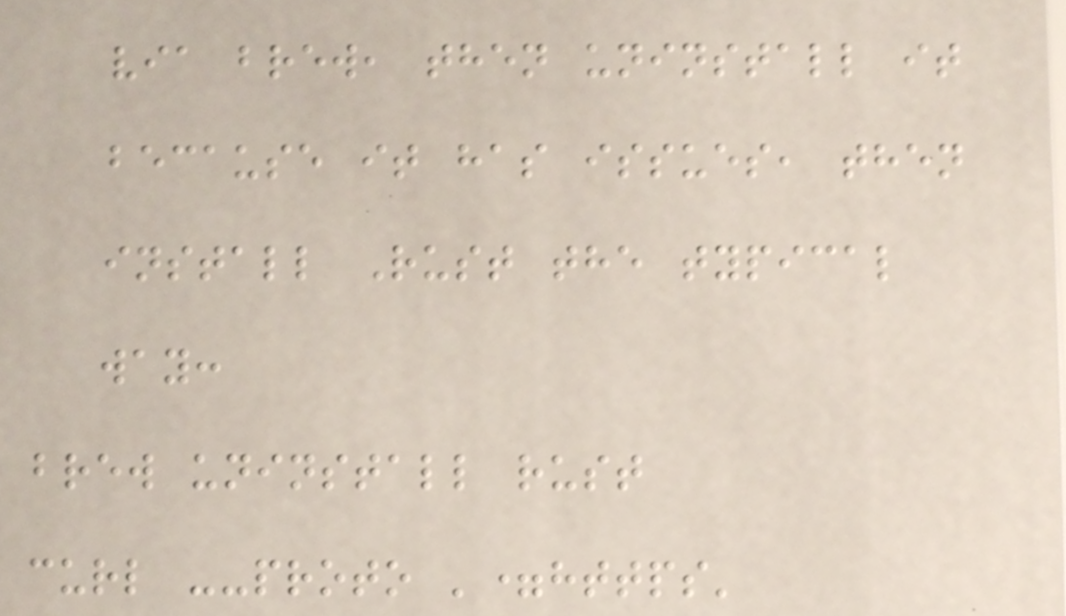via brew, then uninstall it
because it has issues, then
install Rust the typical
way:
brew uninstall rust
curl --proto '=https'
